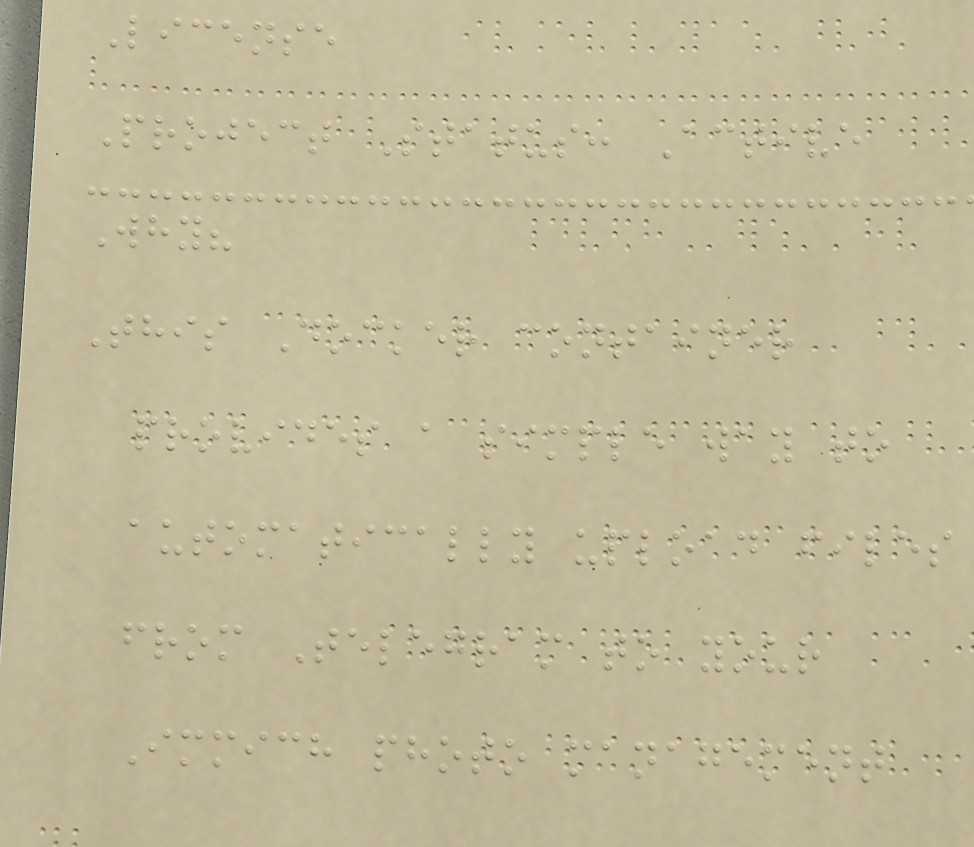License
Project Status: Active
Why?
This Docker container
provides a simple way to
automatically upload files
from Telegram to your
Immich photo management
